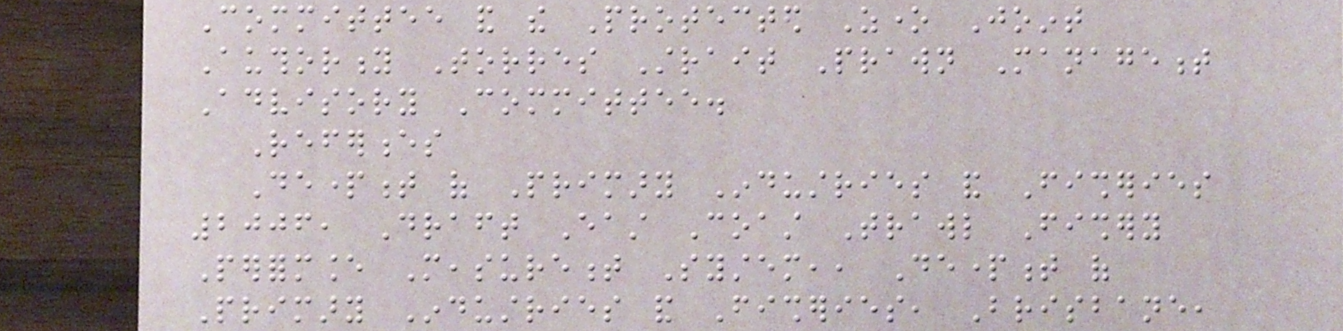Committee and the Protected Zone Joint
Authority Torres Strait Prawn Management
Advisory Committee.
References
Department of Primary Industries and Fisheries
2006, Draft East Coast Trawl Fishery
Performance Measurement System,, Department of
Primary Industries and Fisheries, Brisbane,
